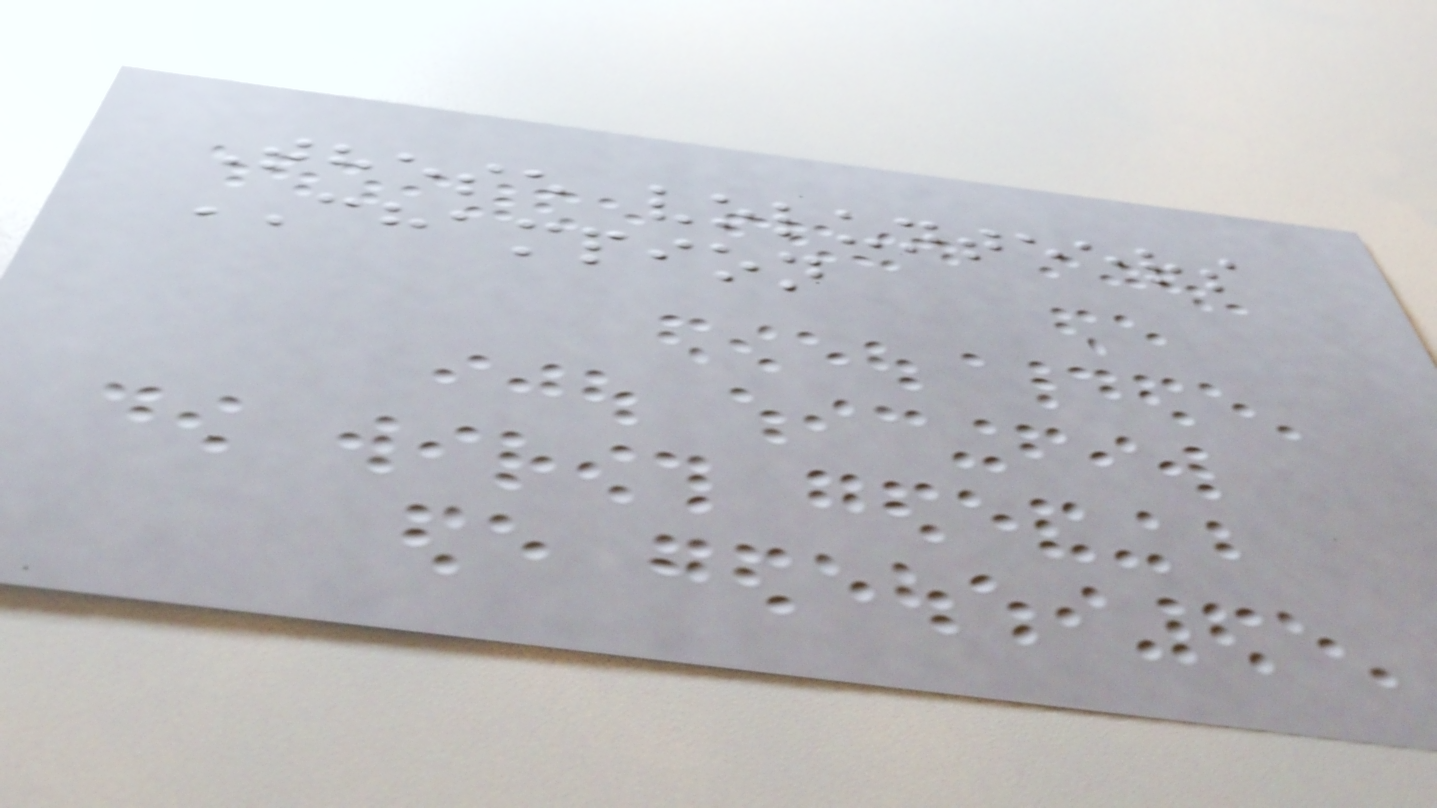These volunteers
CHAMPION
